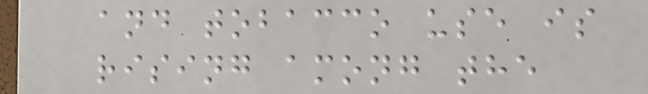and tobacco use is
rising among the
